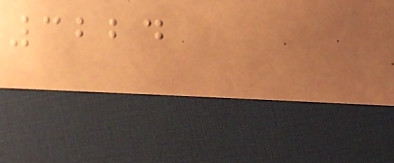3224
